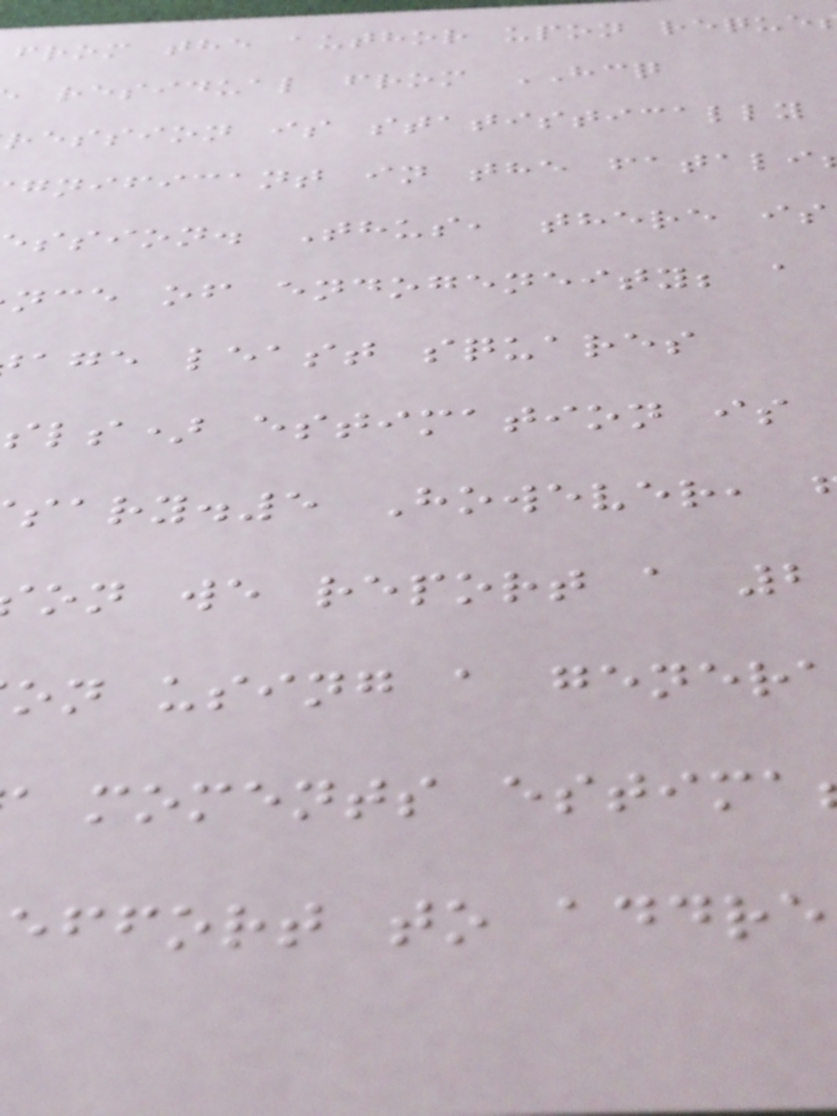from the author upon reque
residual from HCQ
ression is statistically
gnificant in the fatali
ssion. Thus, there is
nce of endogeneity; a
age least squares
sls) estimation is
sary.5 However,
on we report a 2
on using a gener
moments estima
effort to addre
